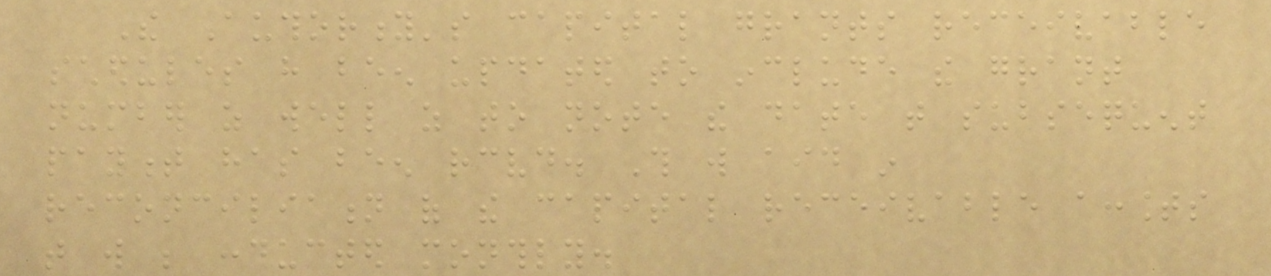The Authority's capital grants receivable
schedules have been updated to include the grant
number as well as to note the date that subsequent
payment has been received. This will aid in
reconciliation of the capital receivable accounts
that will be conducted monthly.
